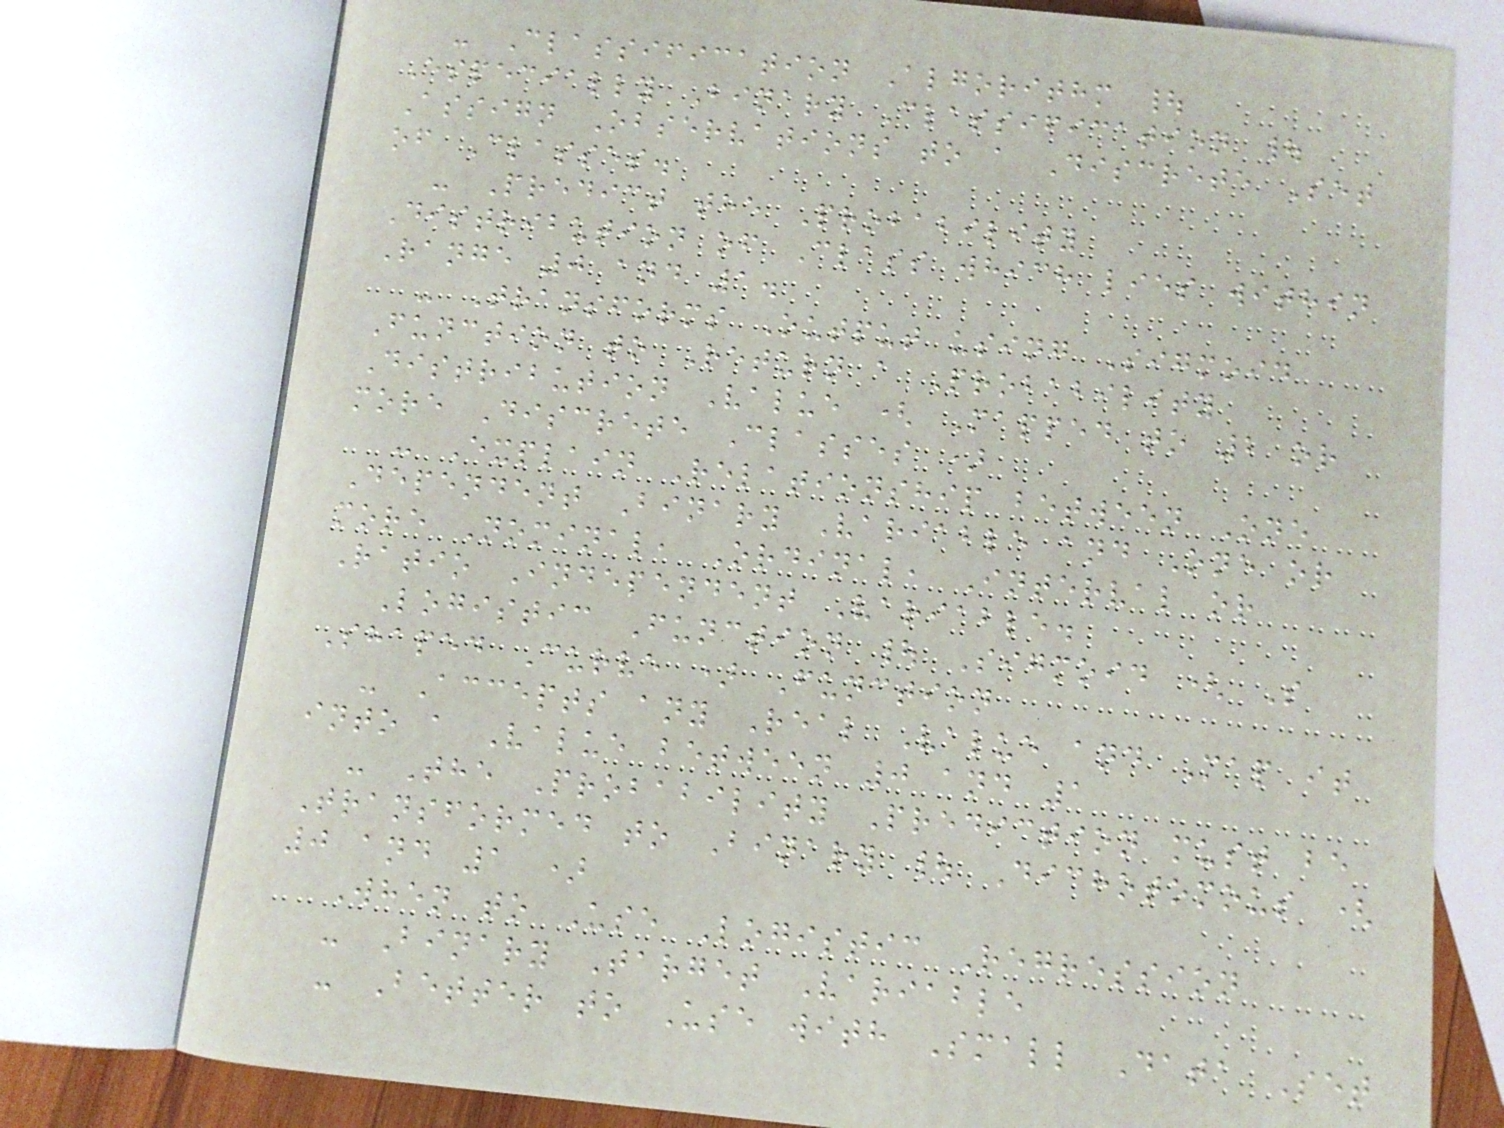- Classification Algorithm |
Especially Binary Classification |
Assign Observations to a Discrete Set
of Classes.
- Predict the Probability
Distribution of Class which lies within
Range 0 and 1.
- Transforms Output using Sigmoid
Function to Return a Probability
Distribution Value ( Mapped to 2 or
more Discrete Classes )
- Explain Relationship between One
Dependent Binary Variable and One or
more Nominal, Ordinal, Interval or
Ratio Independent Variable.
Logistic Function | Sigmoid ( S
Shaped Curve ) Function
- Accepts any Real Value and Map it
into a Value between 0 and 1
- The Probability Prediction must be
Transformed to Binary | Dichotomous (
0 and 1 )
When to Use Logistic Regression
- Binary Target Variable
- Better to Use with Small Data Set
